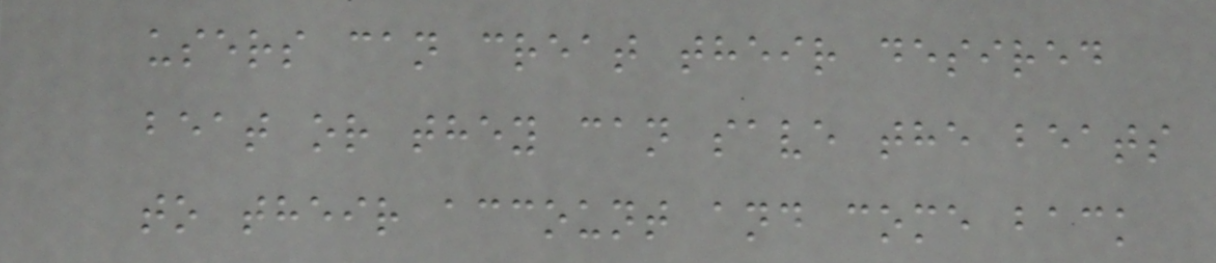users can creat their desired
beat or they can save the beats
to their account and come back
